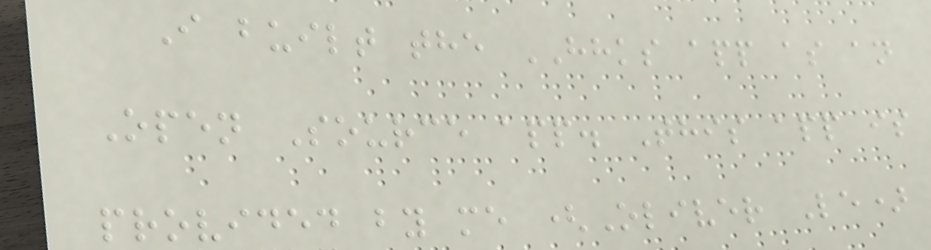I built the HHKS app as an
Open Source app. This app is
provided by me (Oliver Le)
